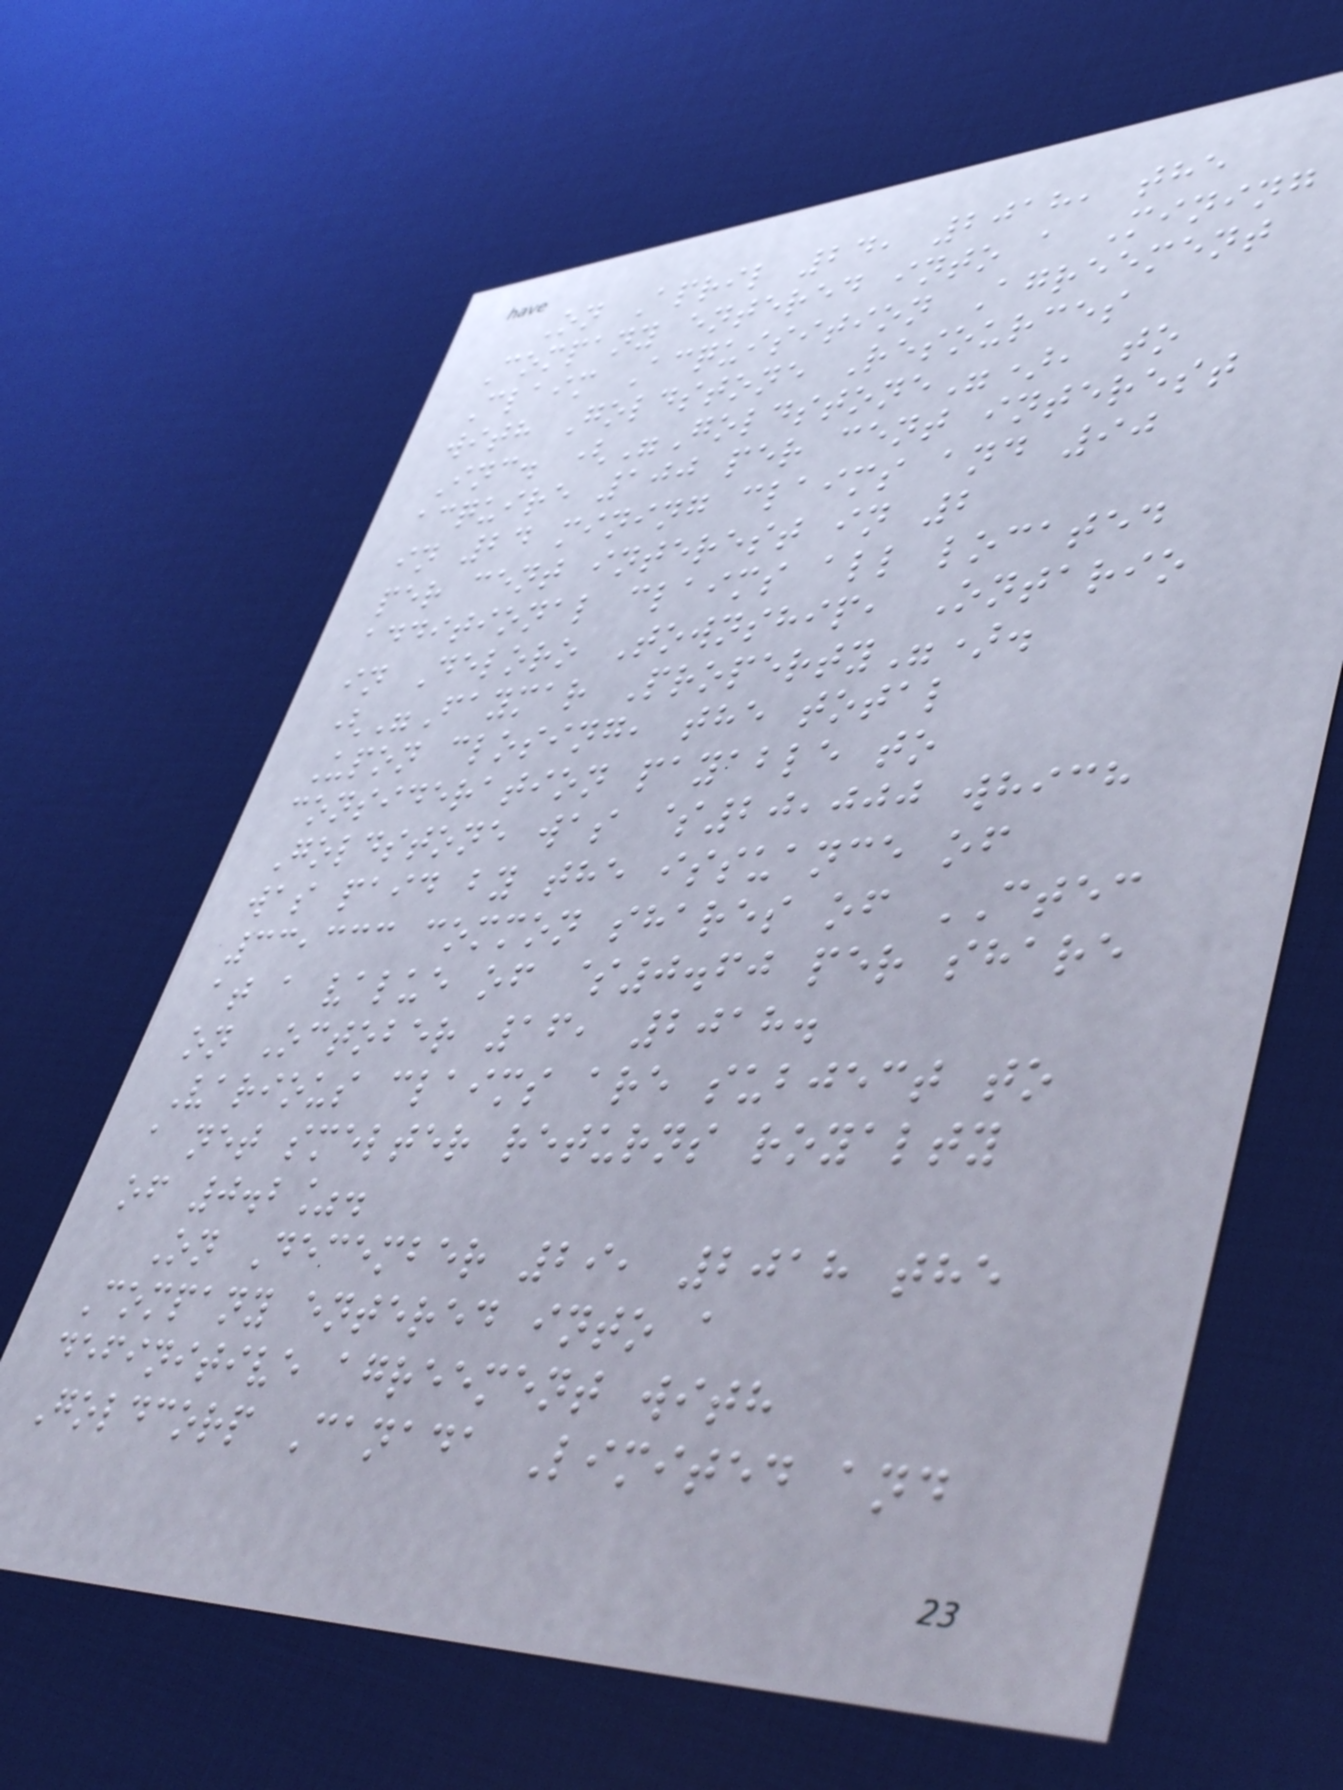On April 24, 2018, the
Company entered into a Mining
Claim Acquisition Agreement
with Goldstone Resources
Inc. ("Goldstone"), to
acquire 100 per cent interest
in 24 mining claims and 90
per cent interest in 2
additional claims all located
in Deloro Township, Ontario
("Faymar Property").
Upon closing, the total
consideration payable to
Goldstone was $20,000 which
was paid by the issuance of
33,333 common shares of CTEC
at a value of $0.60 per share
on October 16, 2018.
Various claims are subject to
a net smelter returns royalty
of 0.2%.
On December 29, 2018 the
Company entered into a
definitive agreement with
Goldcorp Canada Limited and
